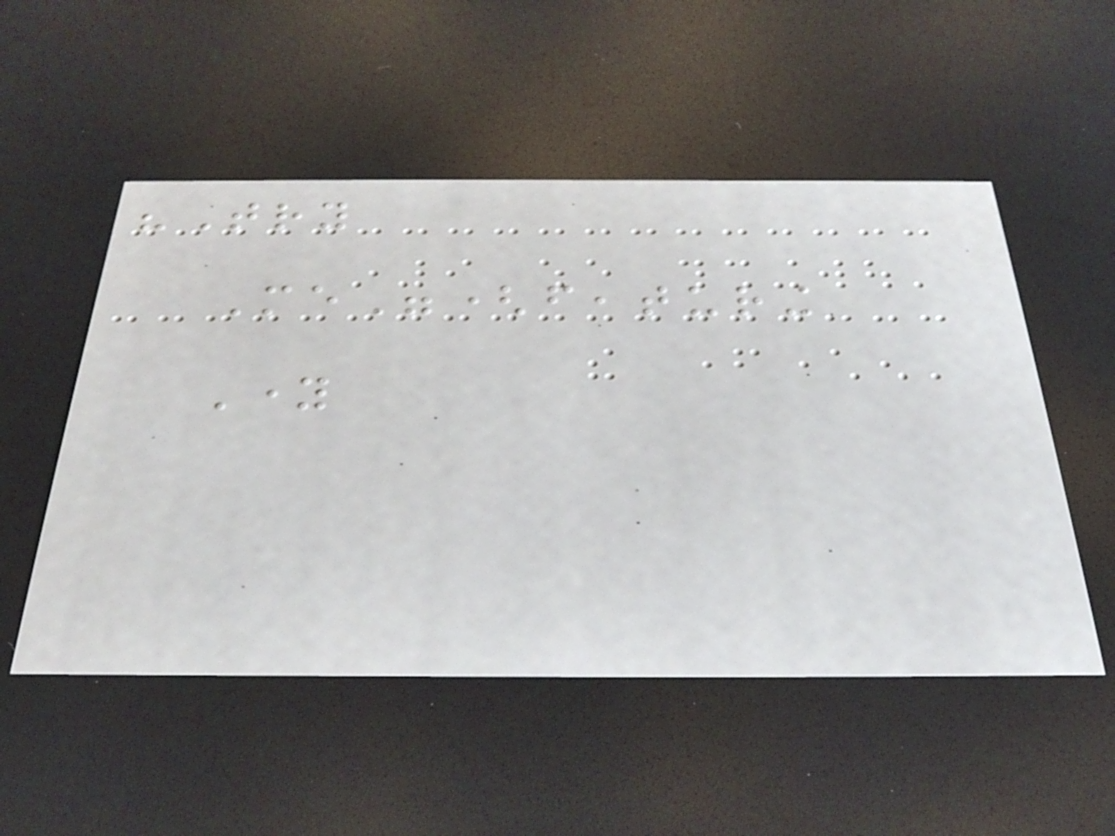"Try
Me"(featuring
Young
